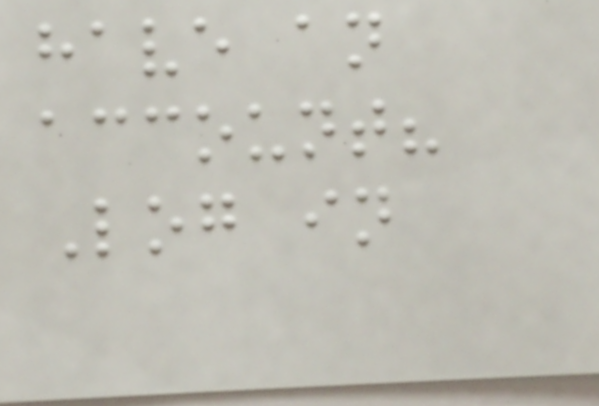have an
account?
Log in
